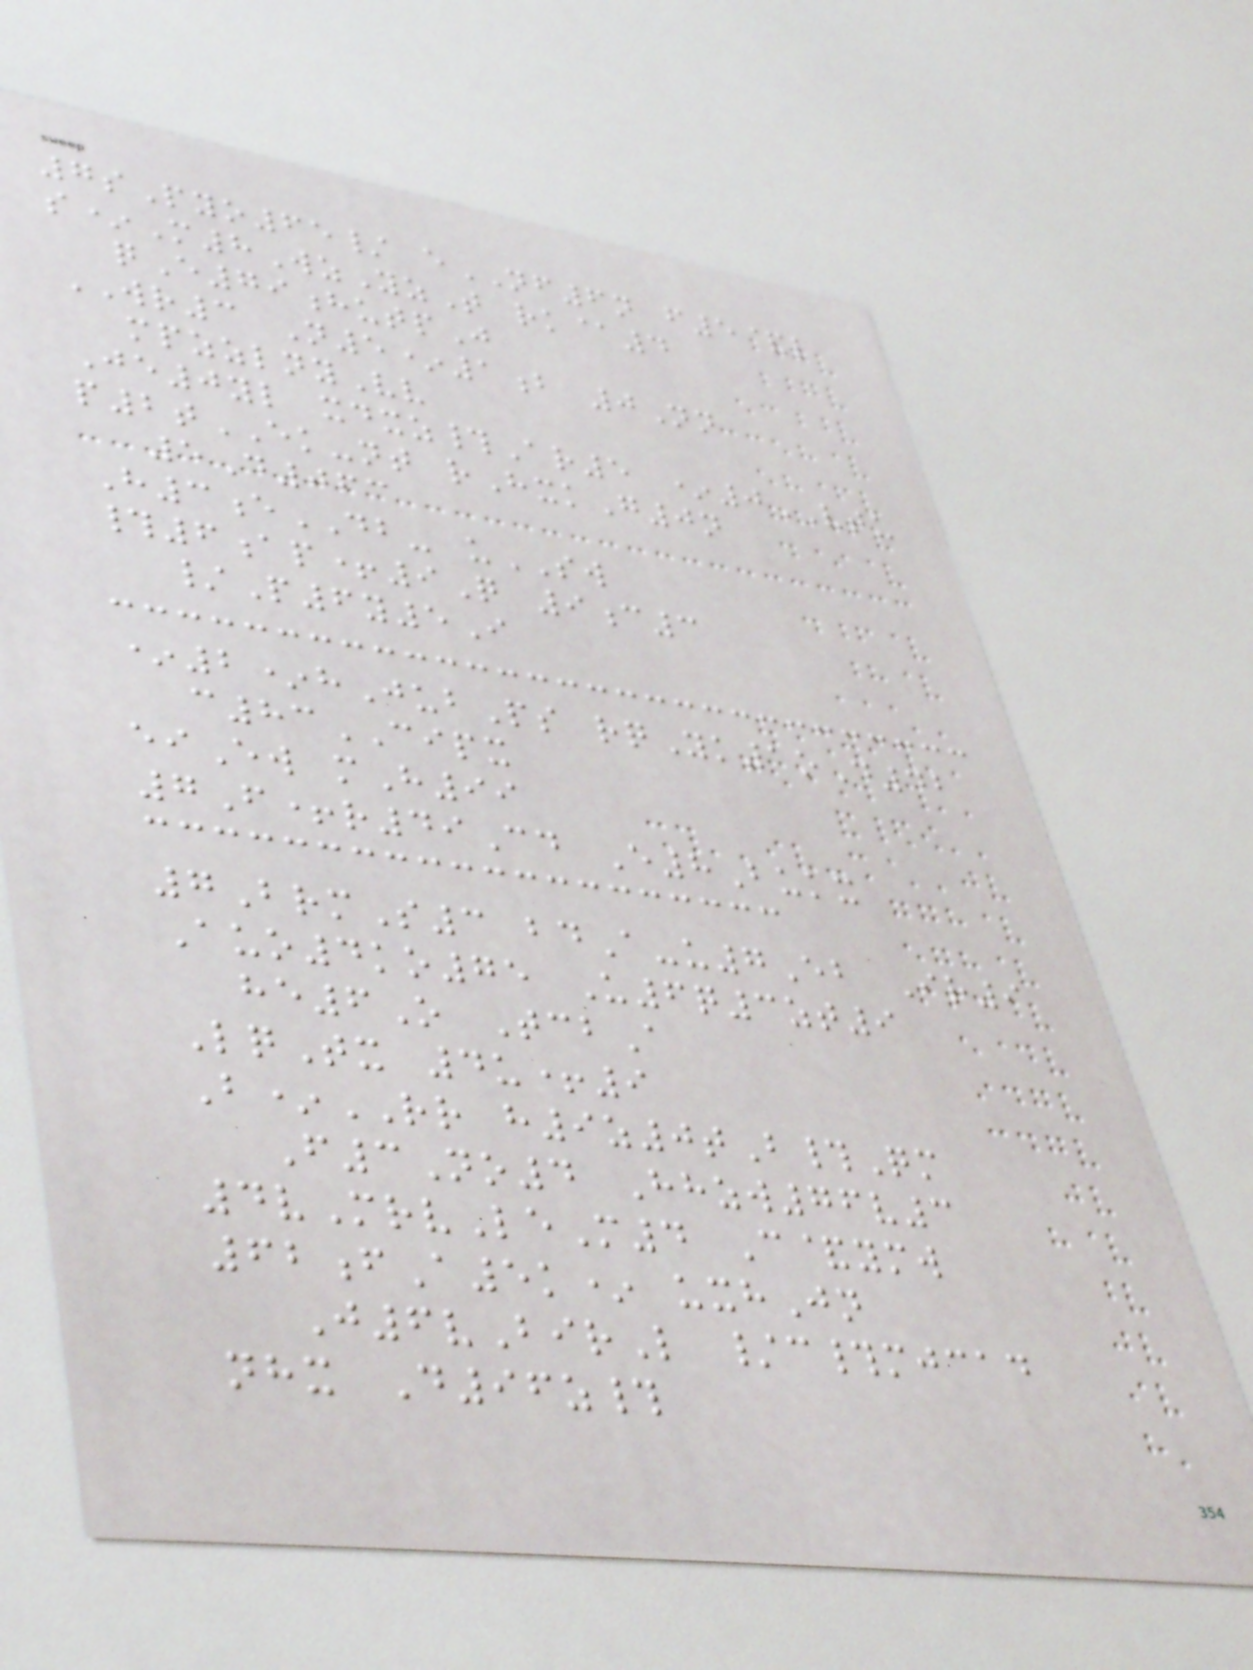7sPyo65/ eNF6n f5&l
s*M8WzYzT rk@4
qE79hutpJ
WR3 N5*1b 0Nn
mpzzlnyVv
Je0yl xdxz#Ar5 *0VTU
p2tEK-nt rHxkG0n
5D063
H3eDB- uSW
#6ap+9Q 9c3
/P6y5I
*2*hJubPs rqYk1oD42
c83CIPX
eiEw mH99
7F+r49Cd E8Bukx
7BrmS3 bdA-u7Eb Ir9
Auo4ko75 U6q3zt9
he6O TcbA
LqTx 4u+9
B*RR h9z0tB#Qm
F3No4 Hhzw76v3
4vMrvLeM4 C&ymw
62fA5k* uxhJn
J6vBirL /c#mjcad
nhx D96z#
